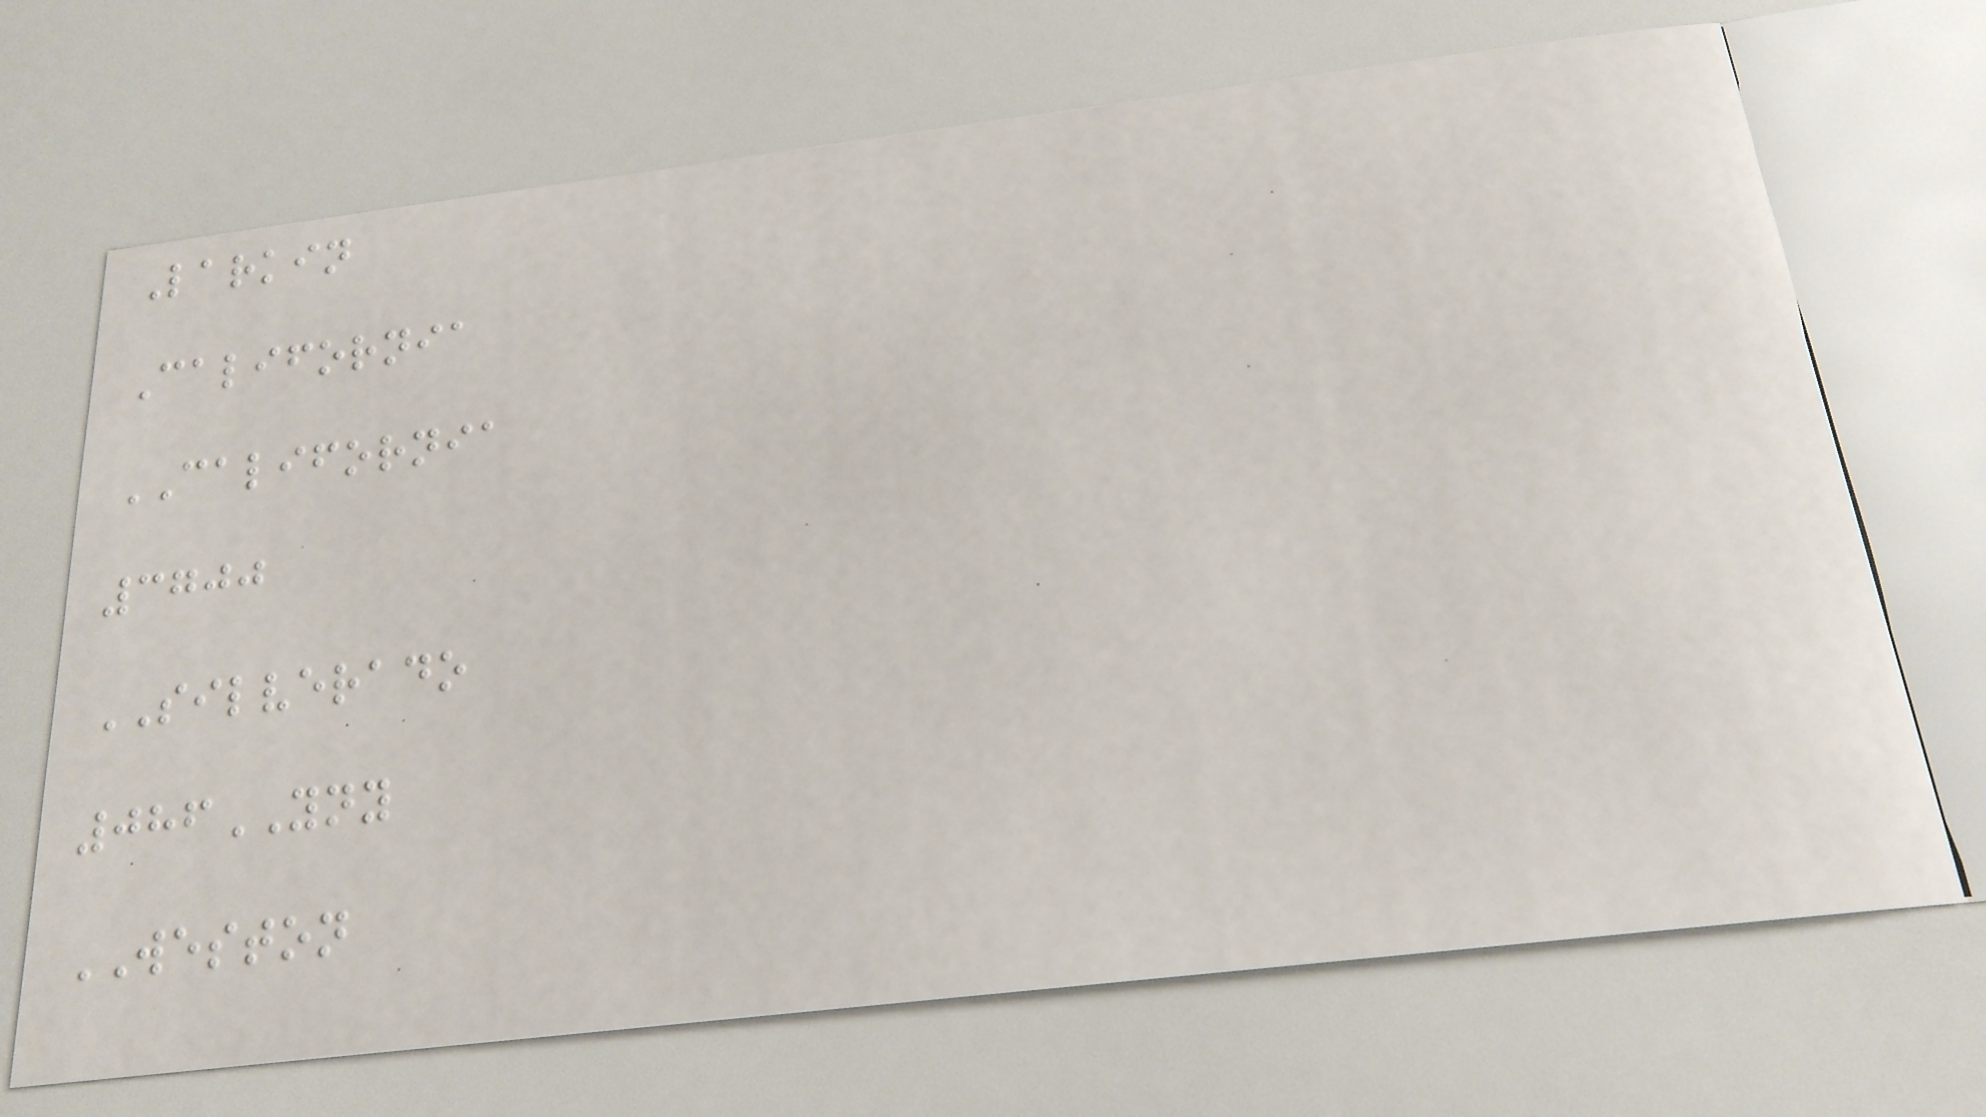Larkin
California
CALIFORNIA
3700
SILVERADO
086YNY
WESTON
